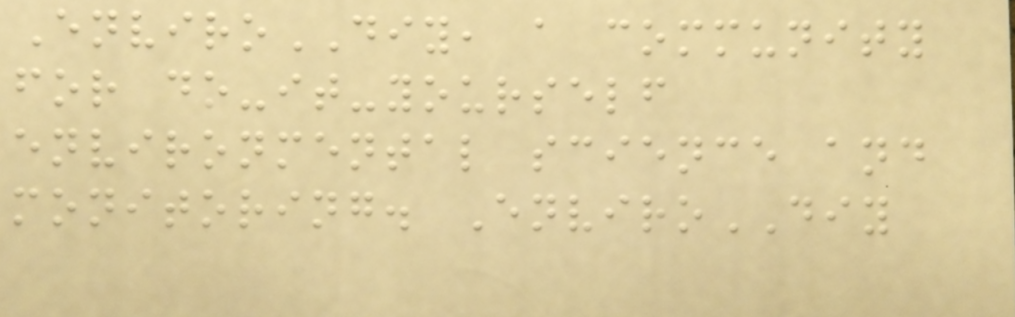EnviroDIY, a community
for do-it-yourself
environmental science and
monitoring. EnviroDIY
